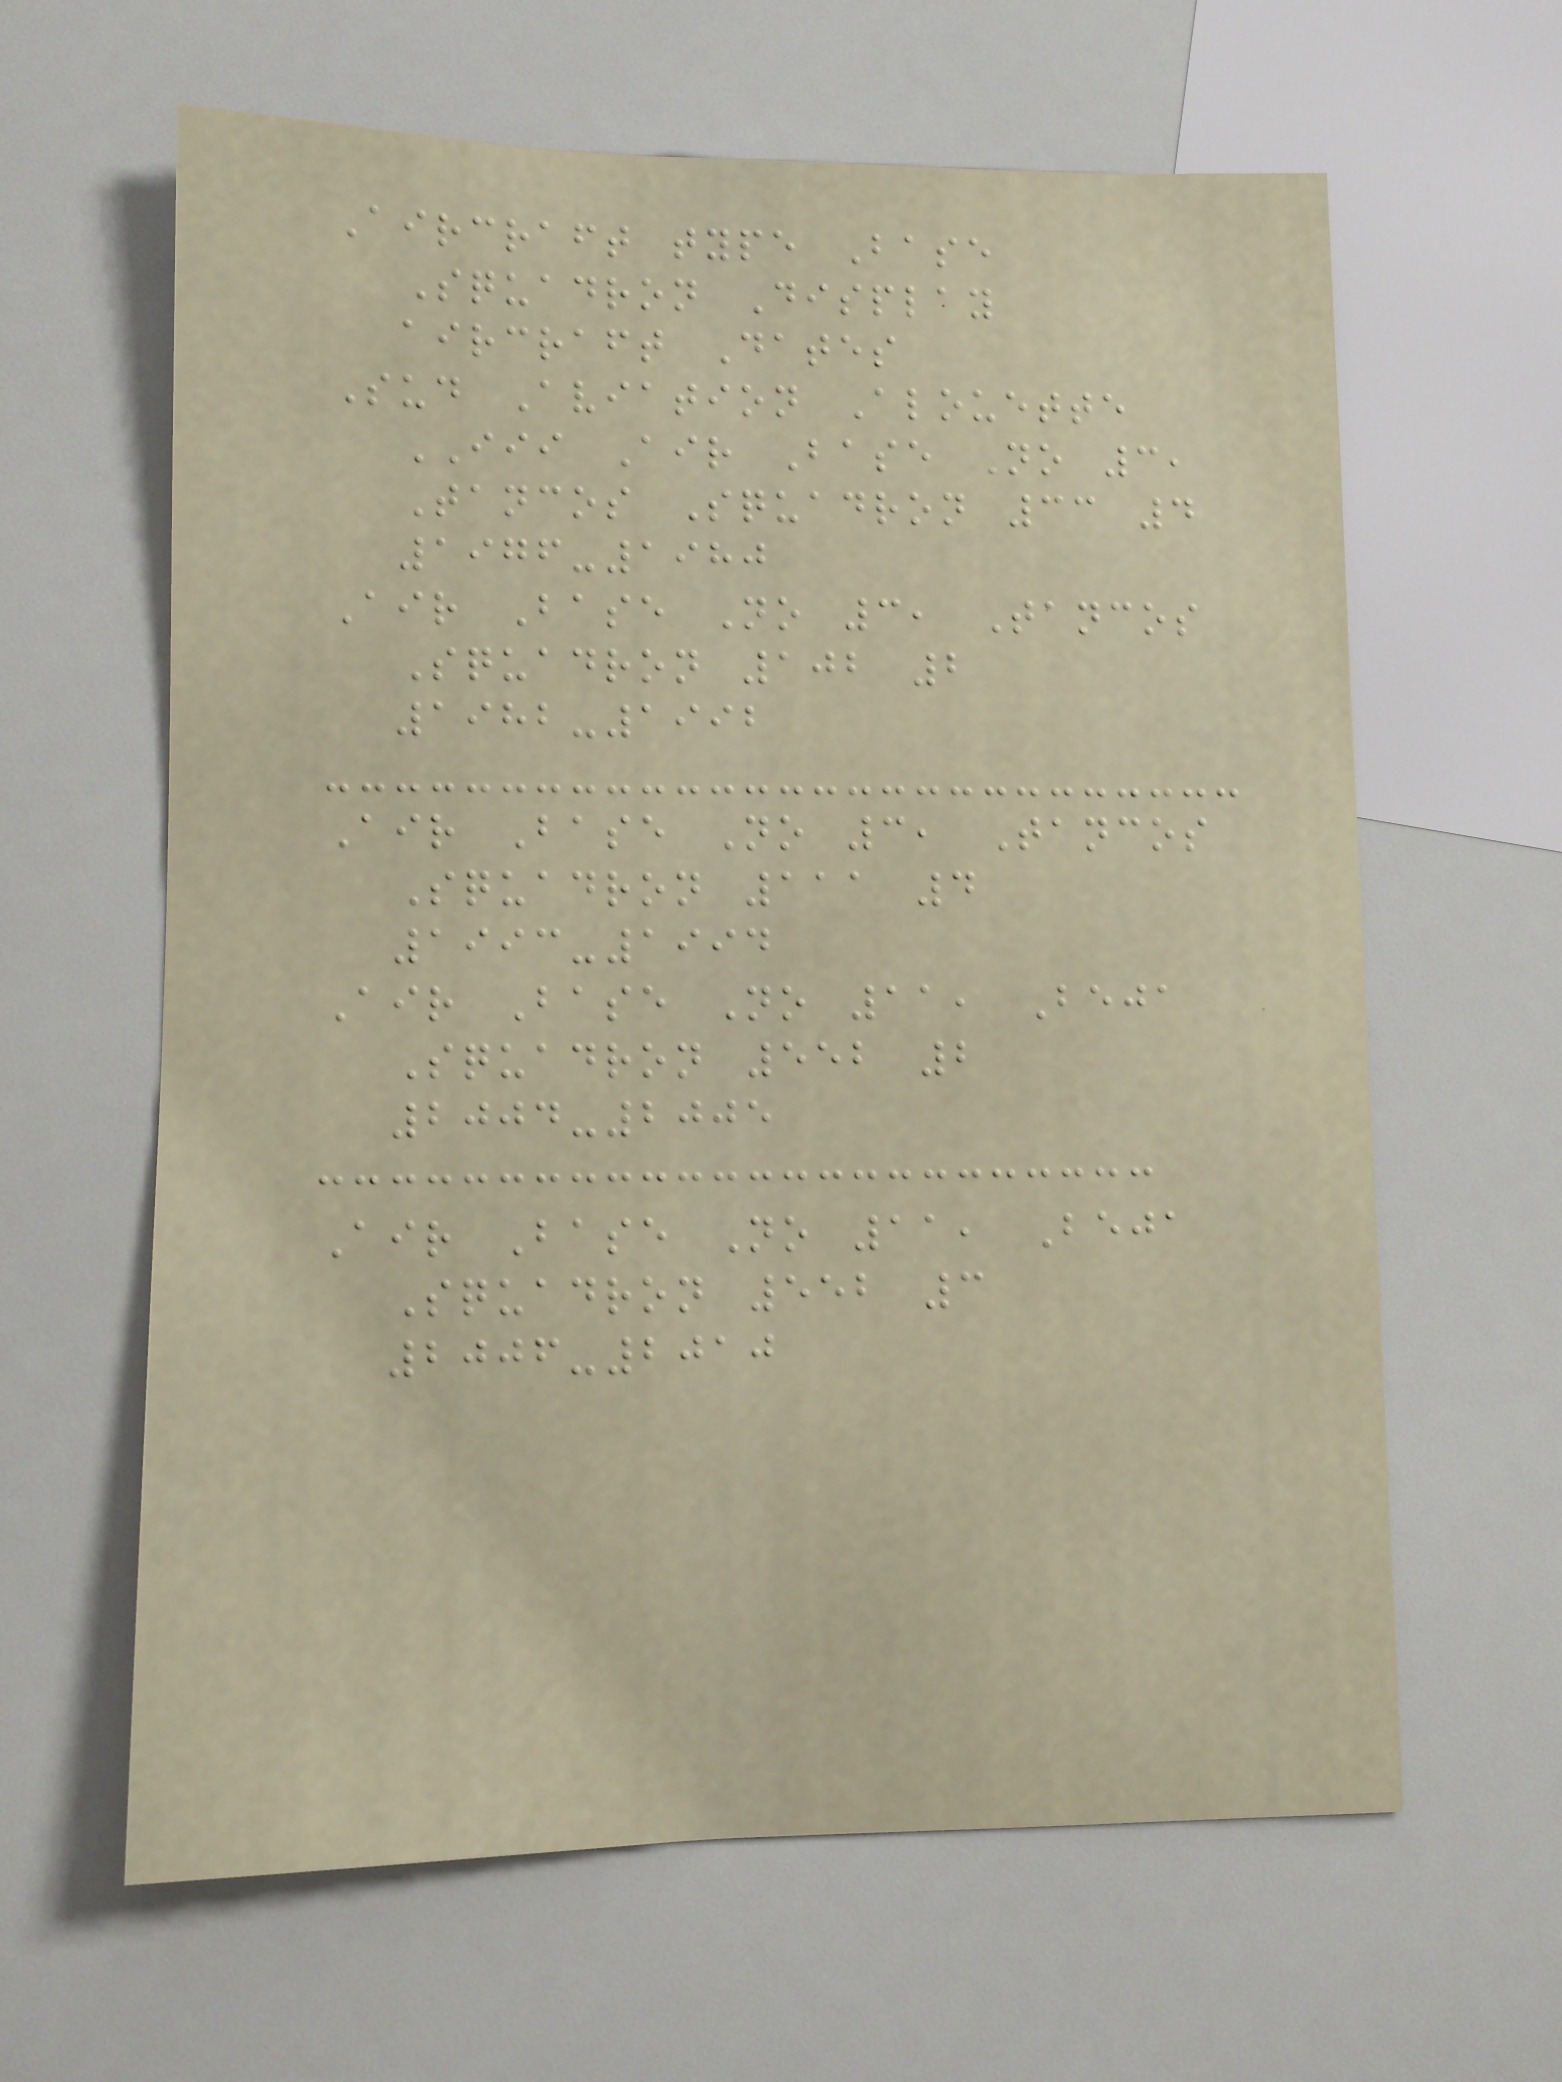Aircraft type Base
Squadron Display
aircraft Dates
Sud Aviation Alouette
III Air Base No 3,
Tancos Squadron 33 4
1976-1980
Air Base No 3, Tancos
Squadron 102 2
1982-1992
Air Base No 3, Tancos
Squadron 111 4
1993-1994
Air Base No 11, Beja
Squadron 552 2
2004-2005
Air Base No 11, Beja
Squadron 552 3
2006-2010
